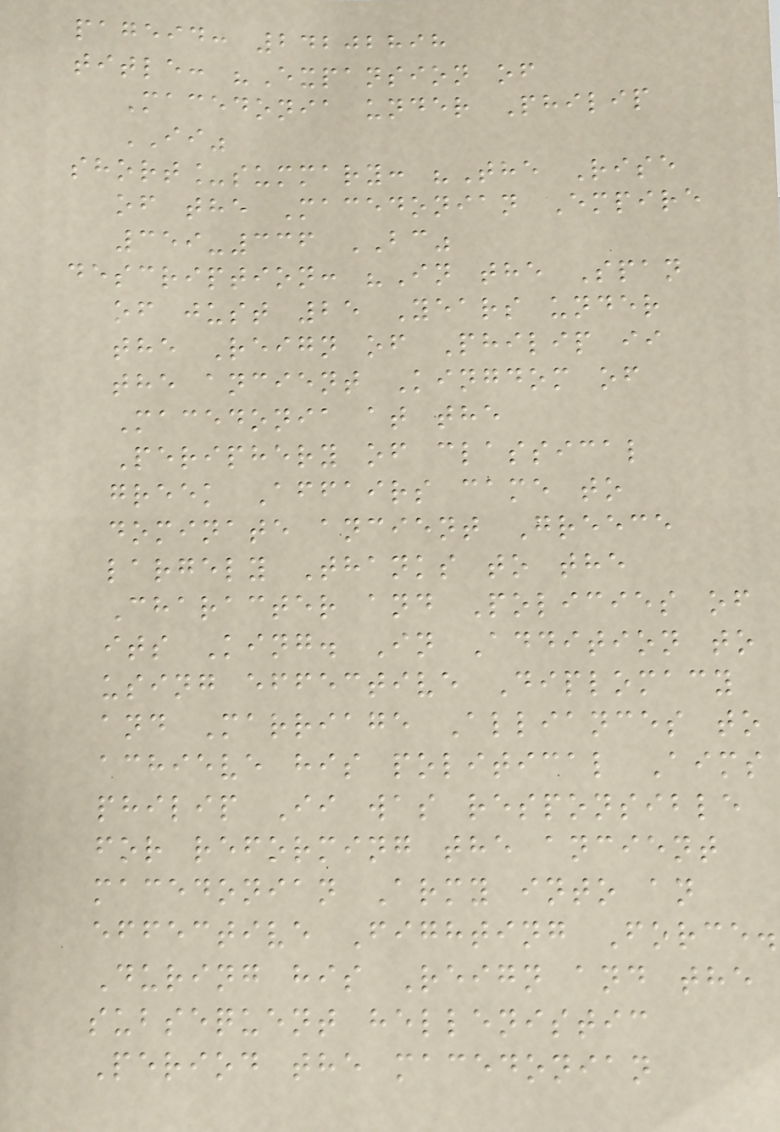pageid: 24202898
title: "Expansion of
Macedonia under Philip
II"
short_summary: "The Rise
of the Macedonian Empire
359-336 BC"
description: "In the Span
of just 25 Years under
the Reign of Philip ii
the ancient Kingdom of
Macedonia at the
Periphery of classical
greek Affairs came to
dominate ancient Greece
largely Thanks to the
Character and Policies of
its King. In Addition to
using effective Diplomacy
and Marriage Alliances to
achieve his political Aims
philip Ii was responsible
for reforming the ancient
macedonian Army into an
effective Fighting Force.
During his Reign and the
subsequent hellenistic
Period the macedonian
